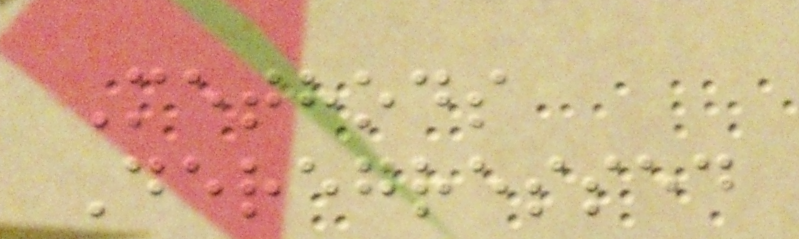Methods
Deregressed
